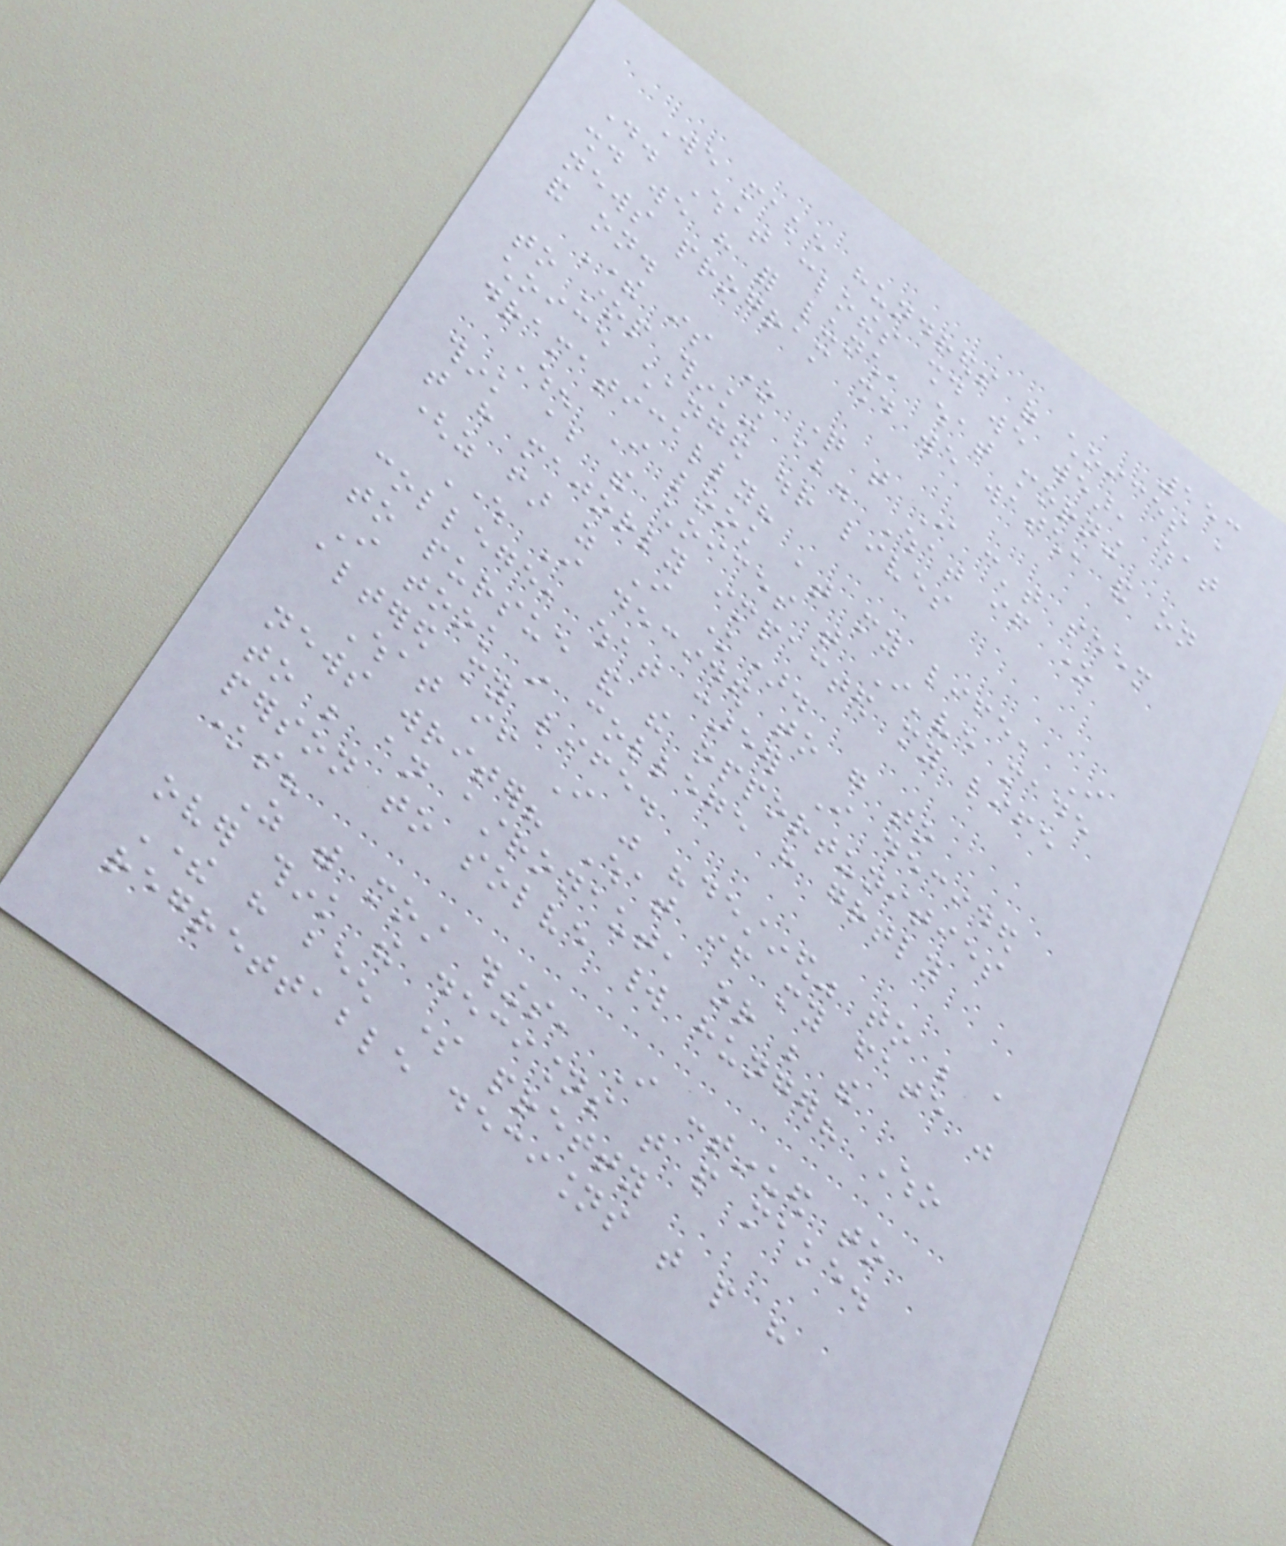153
We make hundreds of choices a
day. What clothes should we wear, what
should we have for lunch, what morning
news program should we watch, and on
and on.
There is one question that I can't seem
to stop thinking about. What if one
choice changed our lives
dramatically?
When I look at my life, I
think about the choices that I've made
that have majorly impacted my life
(as far as I know).
Where I decided to go to
college, what career I decided
to pursue and the opportunities
I took in college have greatly
altered my life.
What if I was "destined" to be a
news writer? What if my fate was
to be an astronaut, or be the
person to solve world hunger? Who
knows?
As with most things, I continued to
over think the decisions that people make.
There have been some pretty
regrettable decisions that people have
